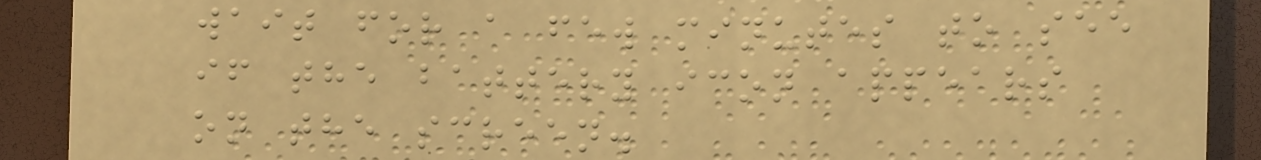wait for a few minutes to see
if the battery icon appears
on the screen.
